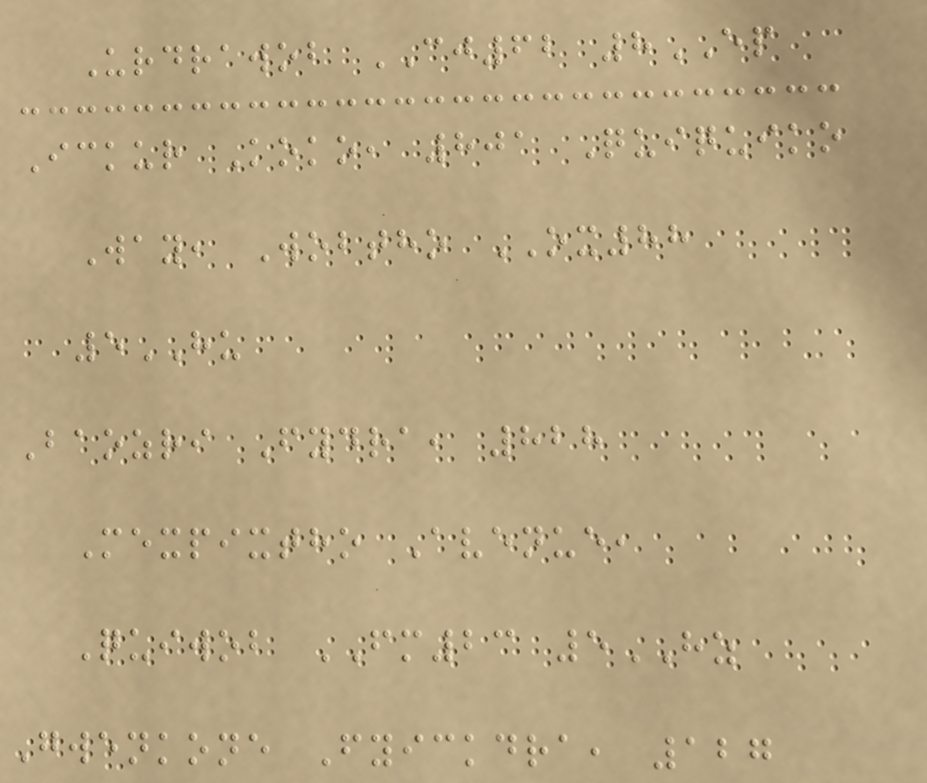Urdrawob CJ62 8EP
Ickur Koko, 801 Quiquiko
Way, Wobtho OX88
5HU
Baozri Fydra, 828
Mexpixtho Avenue,
Quiwob FM23 5HZ
Gwenkone Fyickdra, 127
